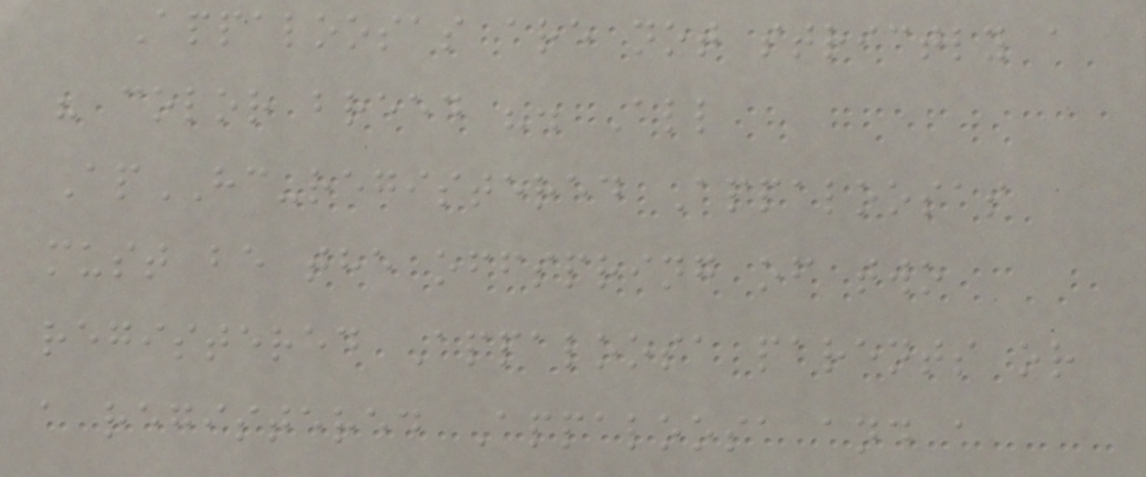Appaloosas are not strictly a
" color breed ". All
ApHC-registered Appaloosas
must be the offspring of two
registered Appaloosa parents or
a registered Appaloosa and a
